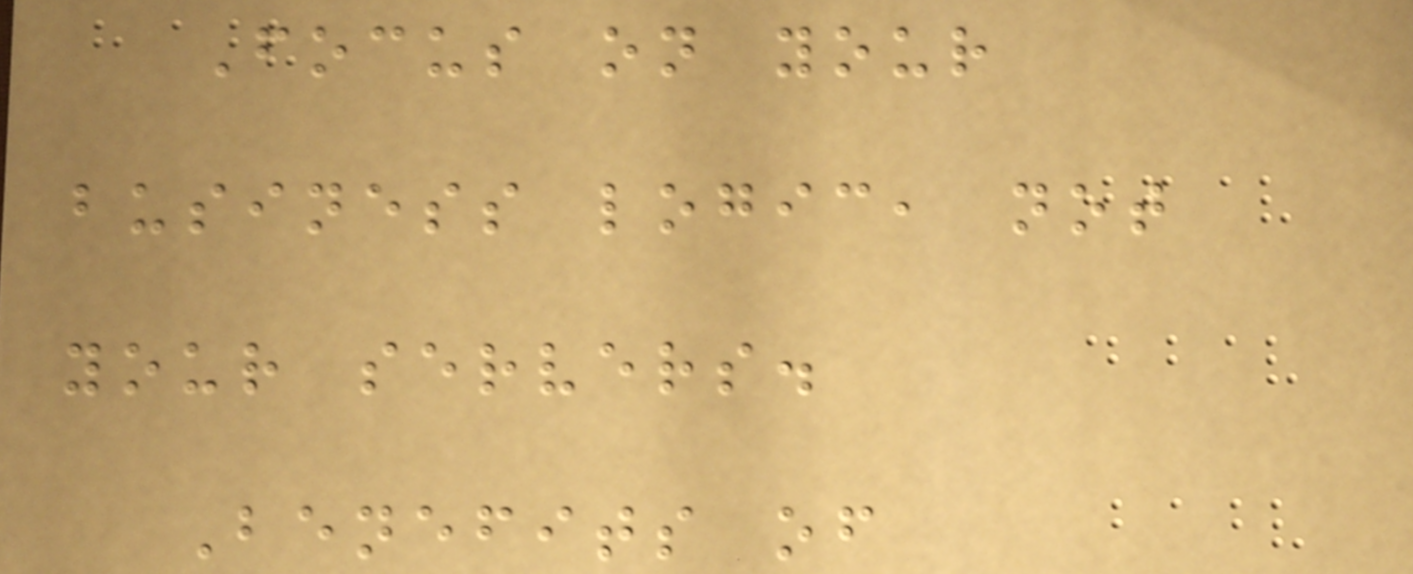Focus on your
business logic, not
your servers.
Benefits of
